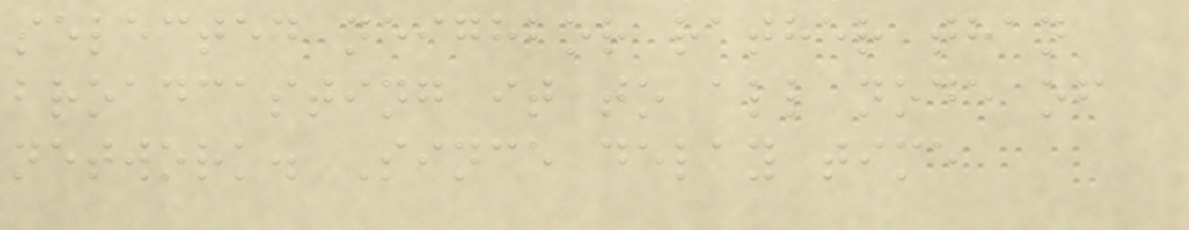selected neighbor rather than
broadcasting it to all node of
network. Since delay time
